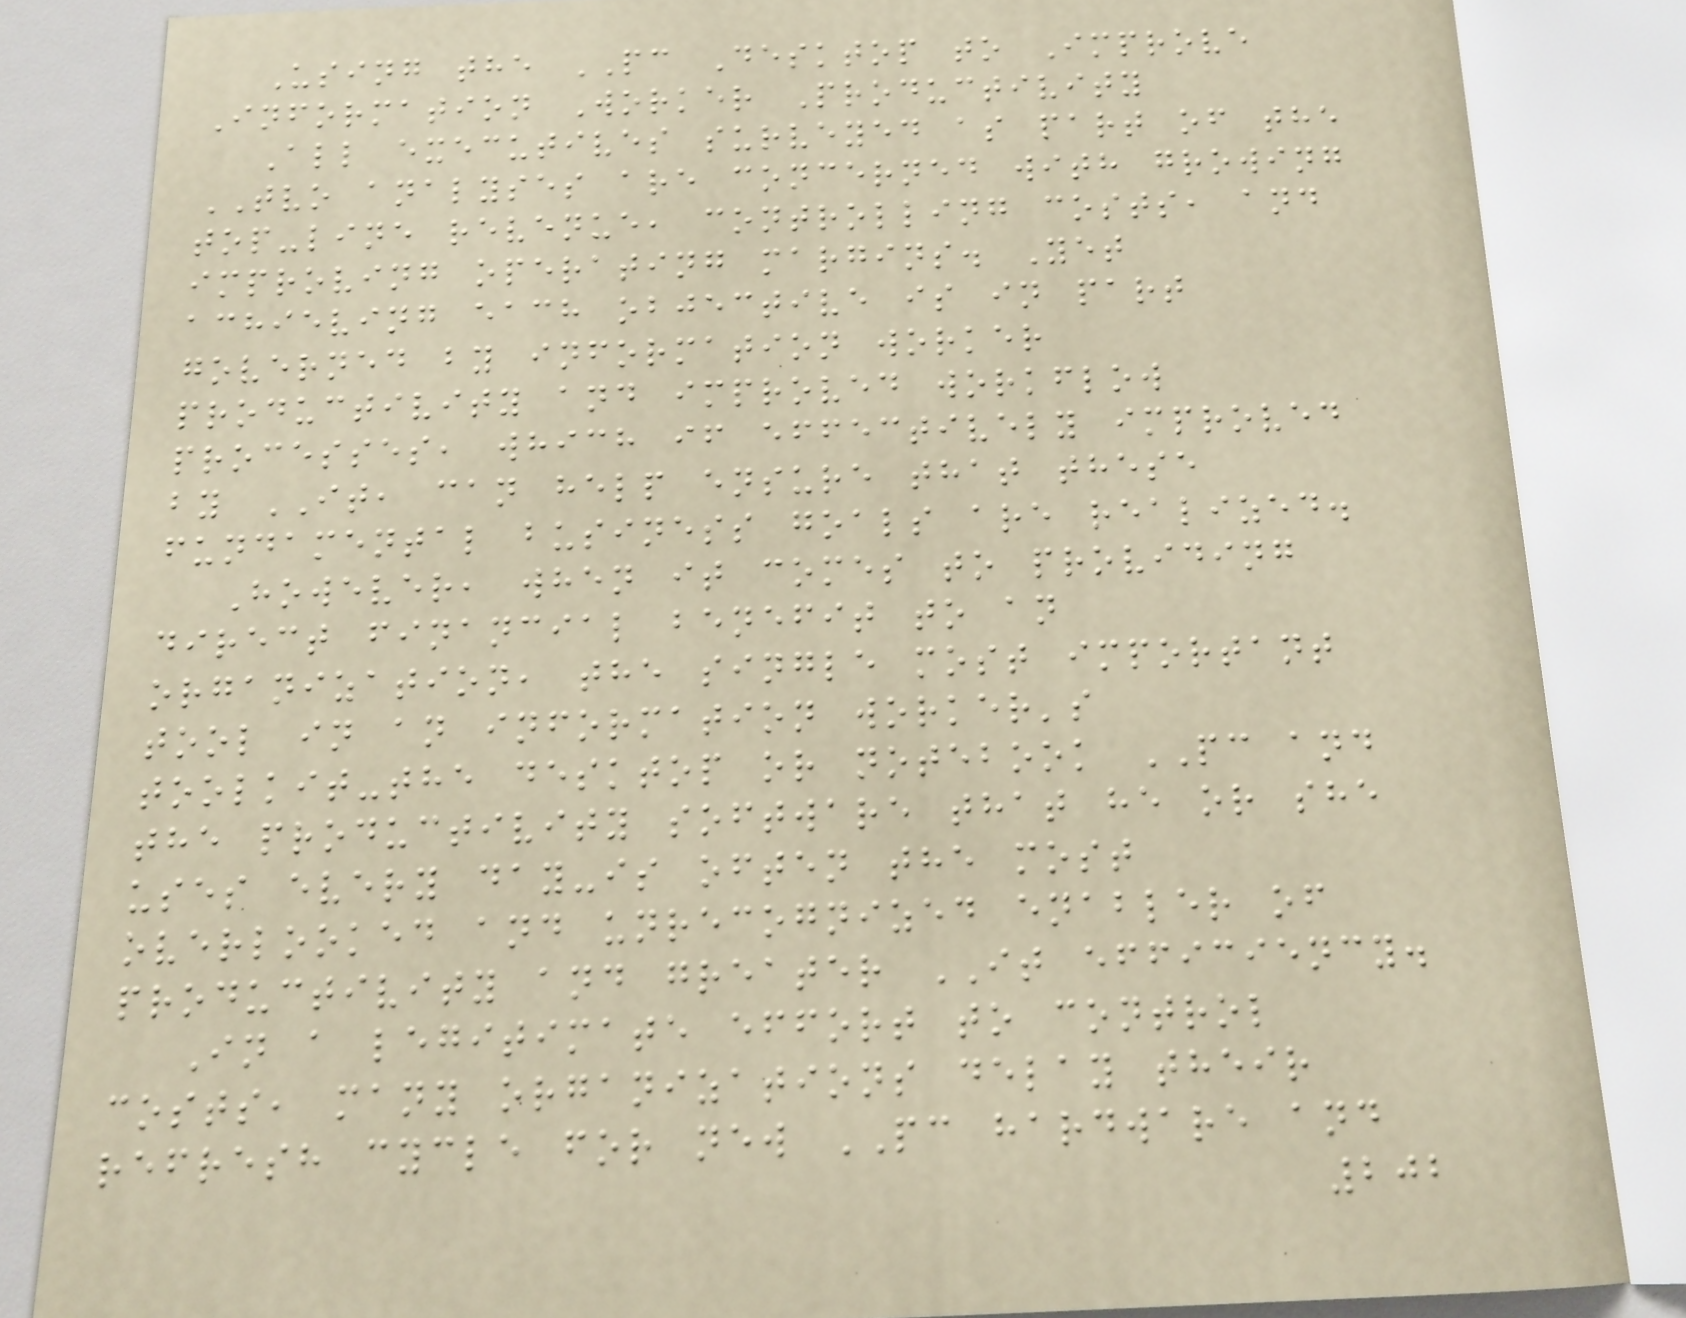Using the PC Desktop to Improve
Information Worker Productivity
All executives surveyed as part of the
TVO analyses are concerned with growing
top-line revenue, controlling costs, and
improving operating margins. Yet
achieving each objective is in part
governed by information worker
productivity and improved workflow
processes, which if effectively improved
by IT, can help ensure that these
fundamental business goals are realized.
However, when it comes to providing
direct financial benefit to an
organization, the single most important
tool in an information worker's
toolkit-the desktop or notebook PC and
the productivity software that he or she
uses every day-is often the most
overlooked and unrecognized enabler of
productivity and greater IT efficiency.
In a legitimate effort to control
costs, many organizations delay their
refresh cycle for new PC hardware and
202
